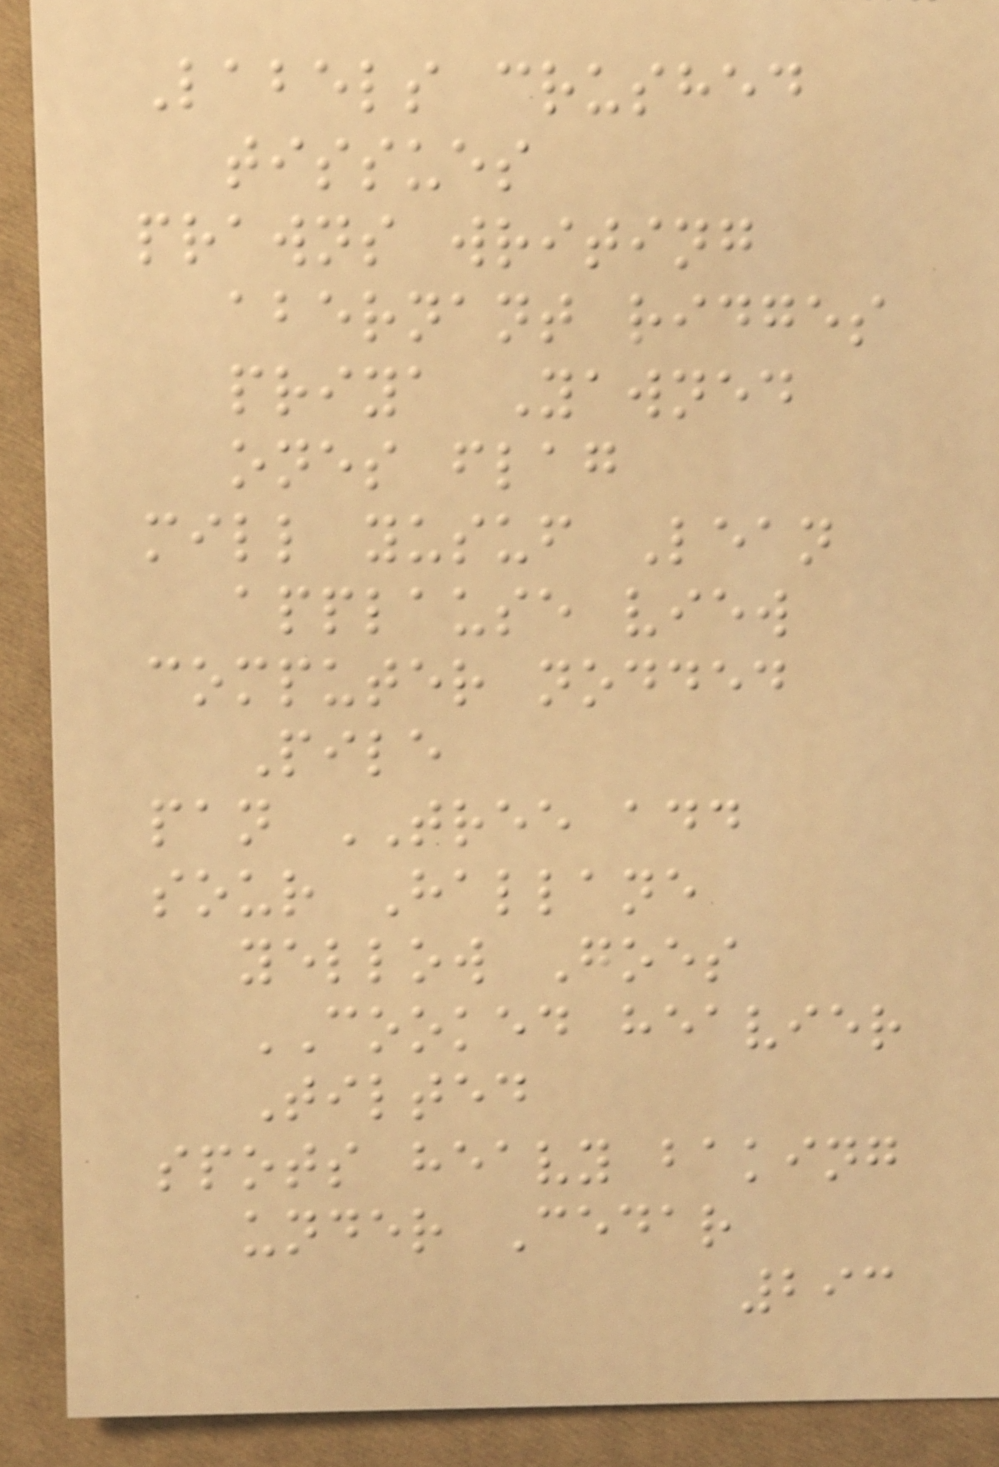Labels crushed
tissues
prawns writing
abernant ridges
priya Yawned
ones flag
mill yusuf Lean
applause view
computer nodded
Pile
pan TREE add
sour Hallane
yellow Goes
COOKED heavier
Tilted
spots heavy baking
under Cedar
293
